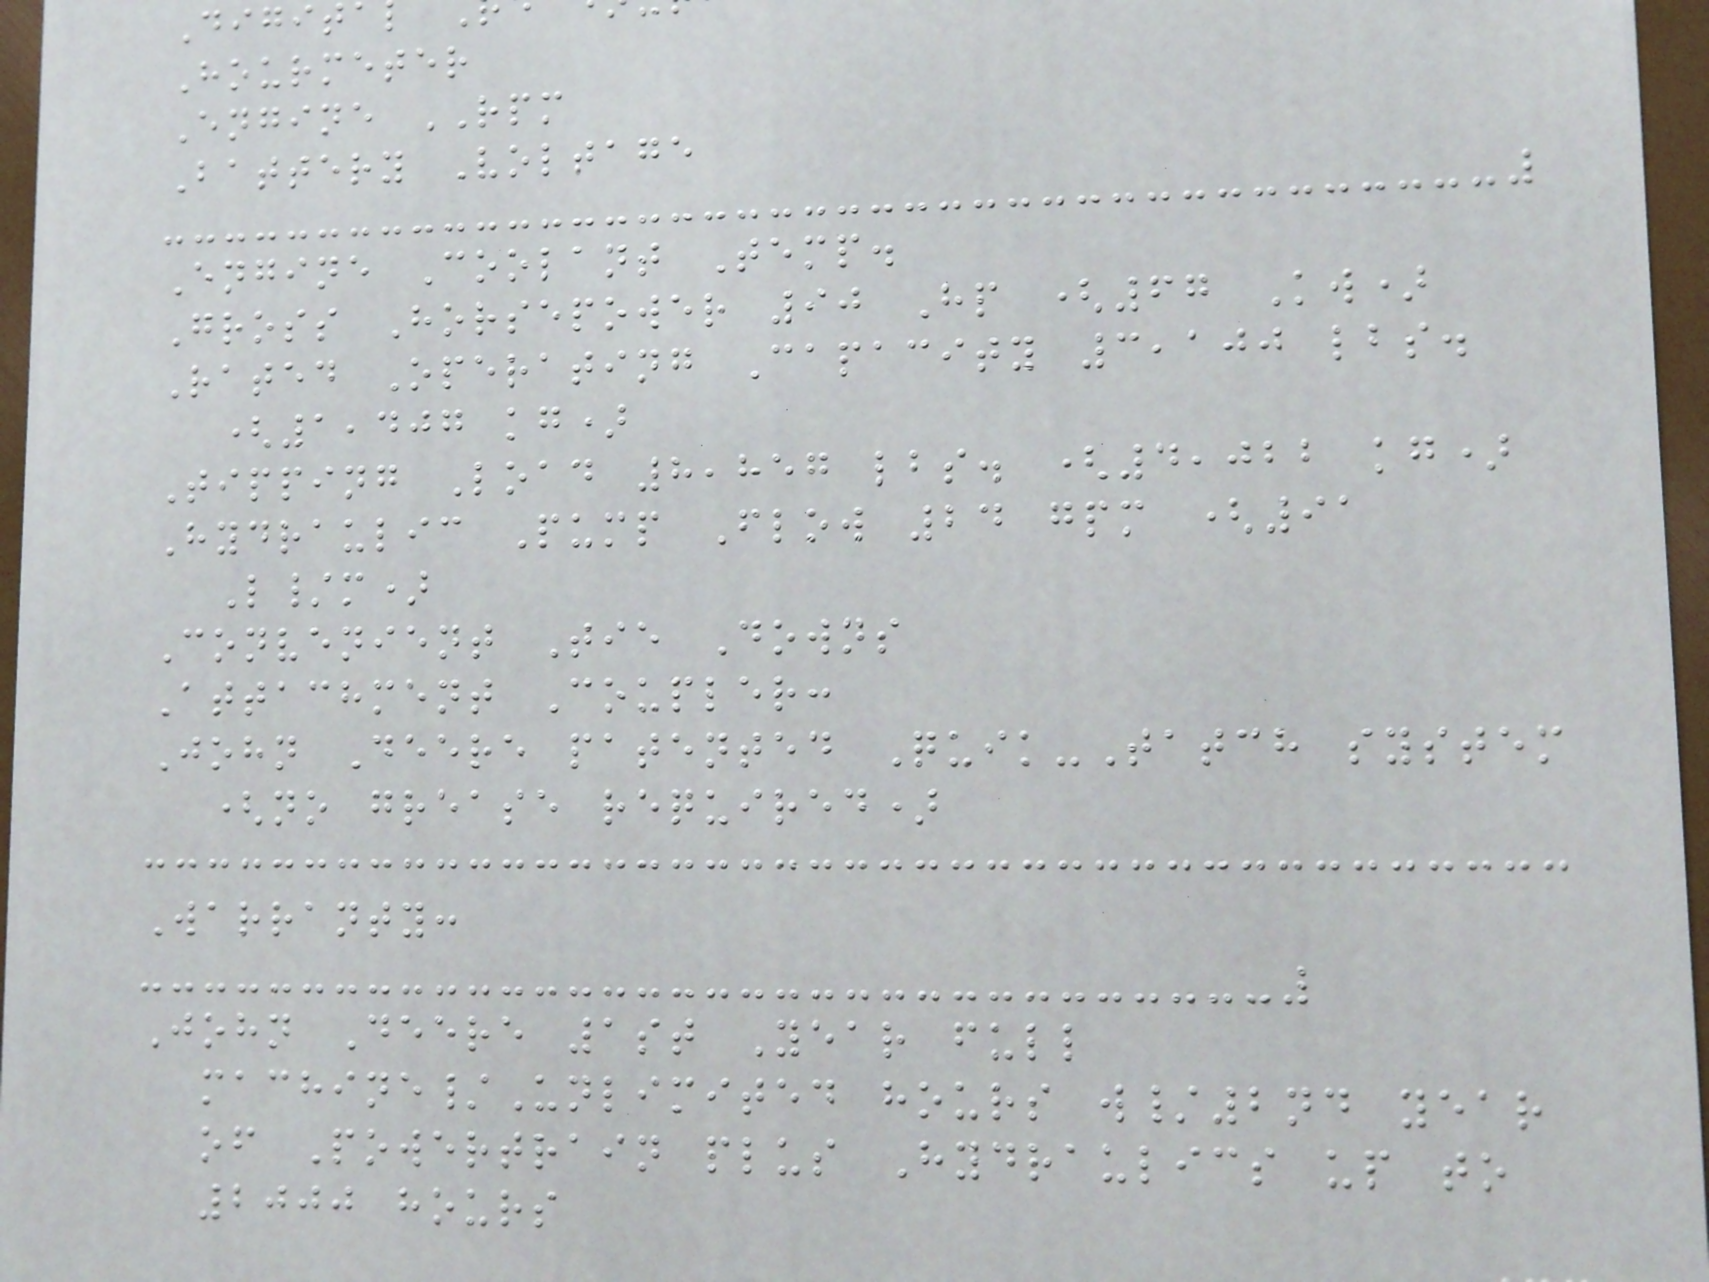Digit
Hourmeter
Engine RPM
Battery Voltage
Engine Coolant Temp.
Gross Horsepower 90 Hp (67 Kw)
Rated Operating Capacity 3,100 lbs.
(1,407 kg)
Tipping Load 8,857 lbs. (4,022 kg)
Hydraulic Pump Flow 24 gpm (91
L/m)
Convenient Tie Downs
Attachment Coupler:
John Deere patented Quik-Tatch system
(no grease required)
Warranty:
John Deere 1st Year full
machine/Unlimited hours w/2nd year
of Powertrain plus Hydraulics up to
2000 hours
